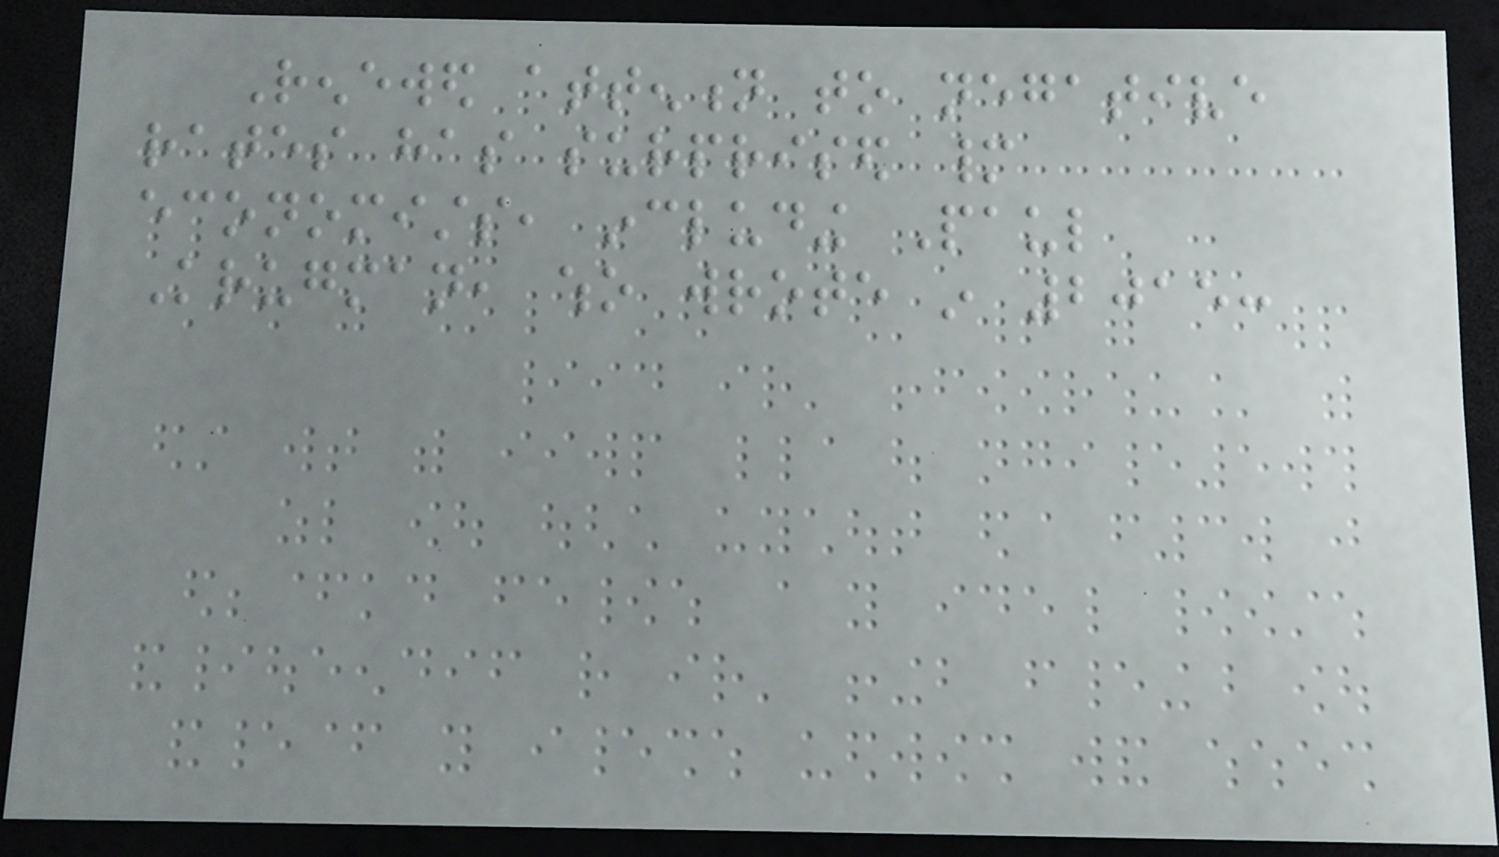Renewed attention to negative
rates has surprised many
economists, including Paul
Krugman, who wrote in 2015:
